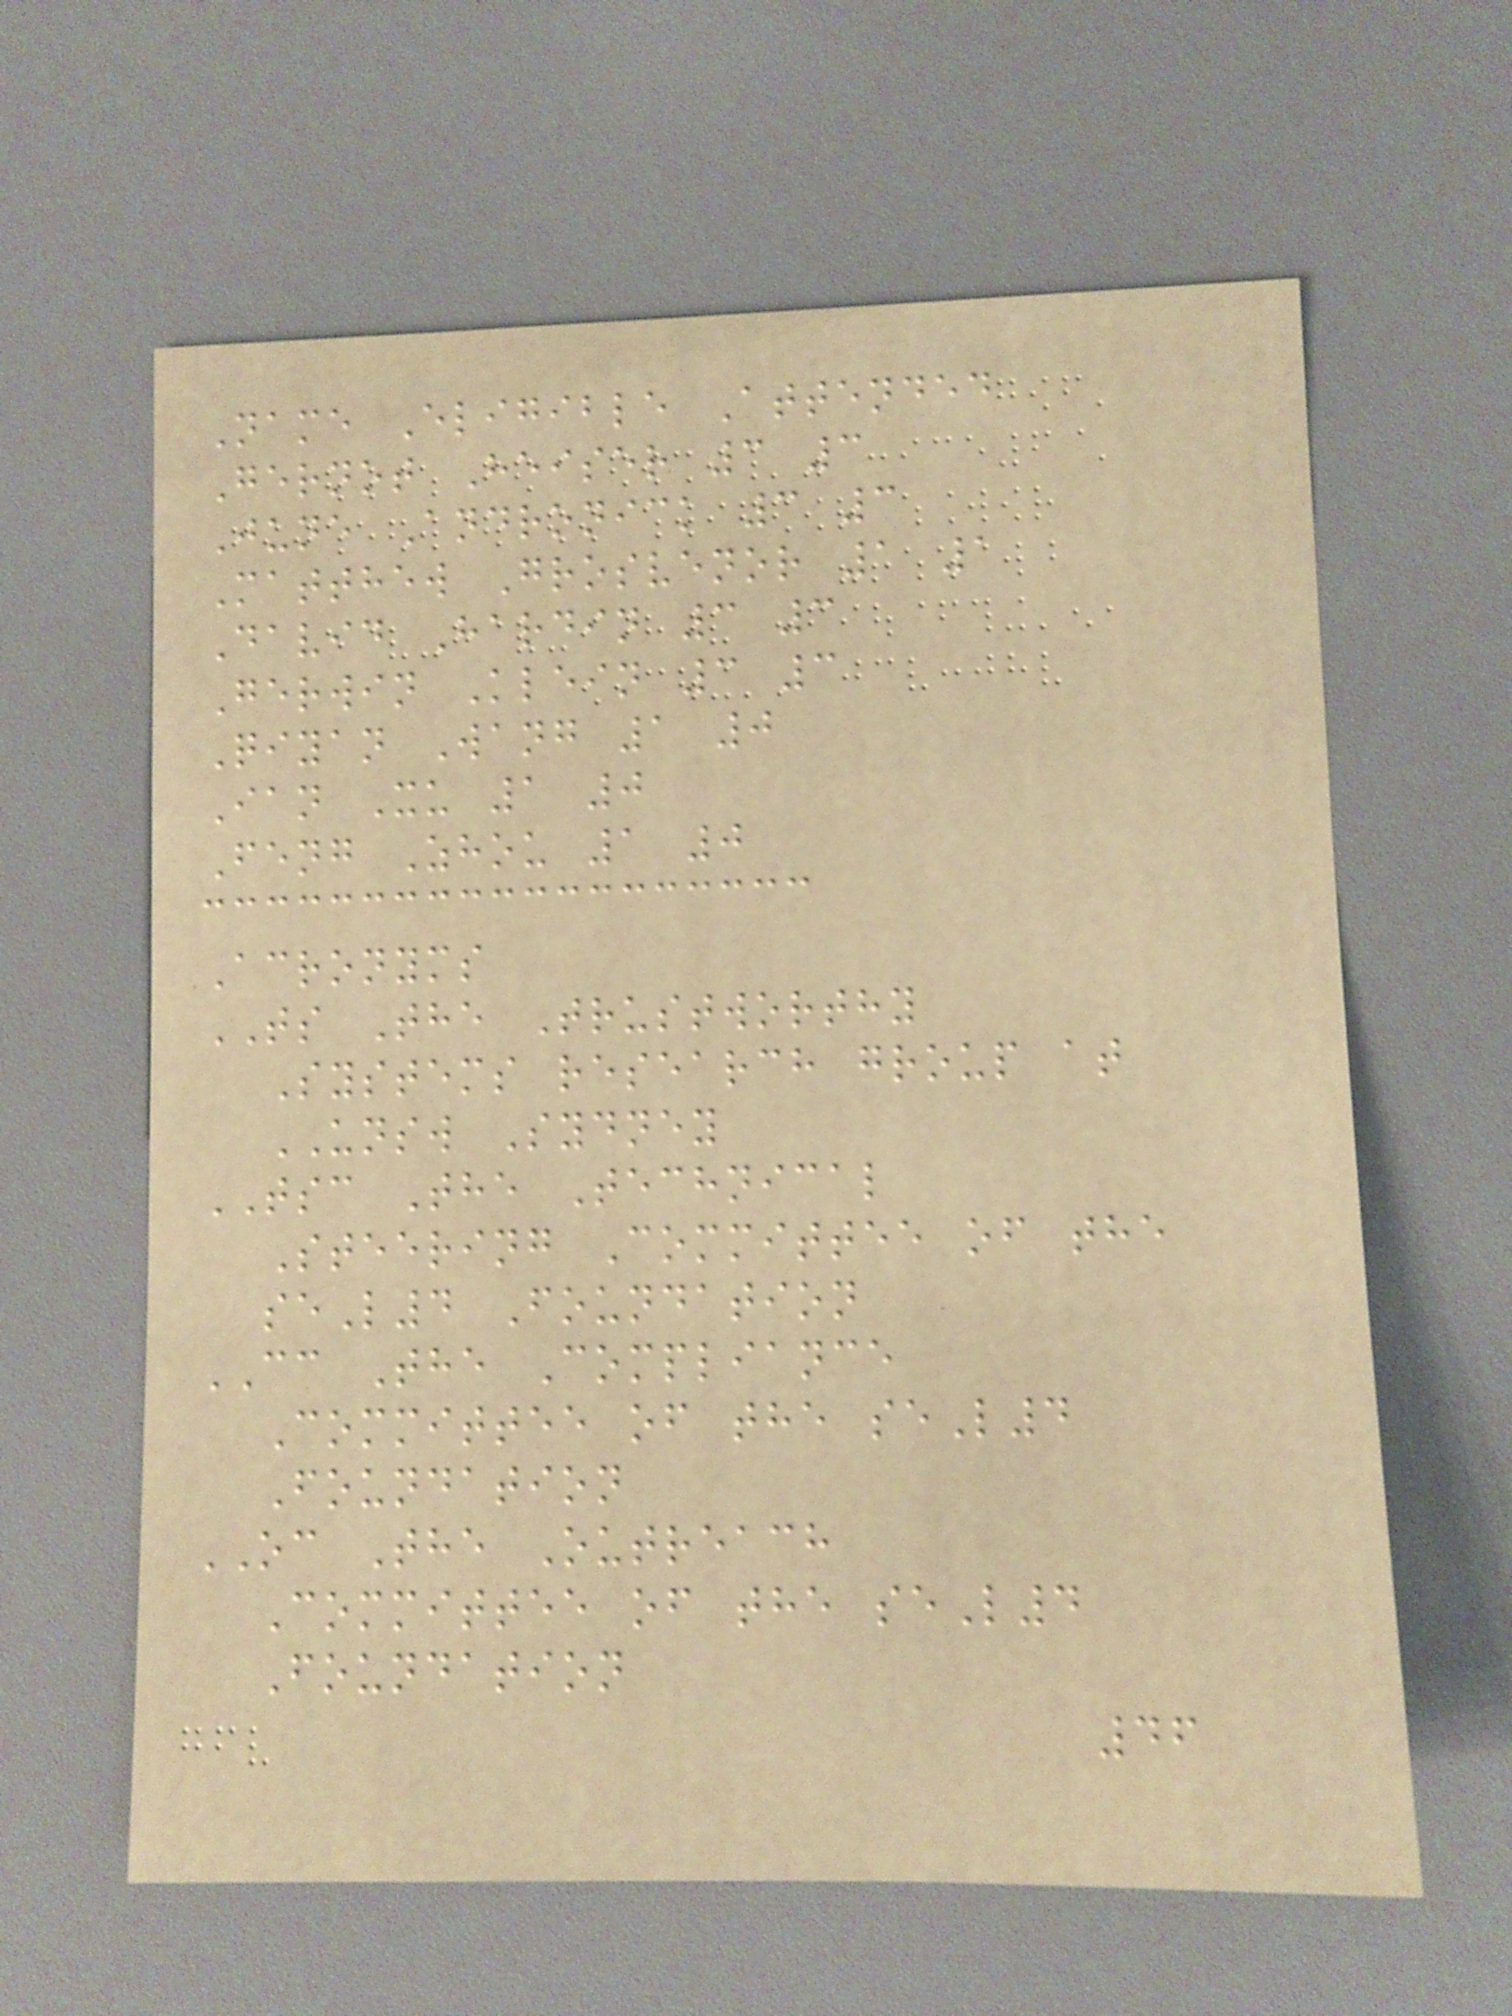Name Eligible Attended
Gernot Heiser 3 3
June Andronick 3 3
Matthew Grosvenor 1 1
David Hardin 3 3
Gerwin Klein 3 3
Qiyan Wang 1 0
Ian Xu 1 0
Feng Zhou 1 0
Acronyms
TS The Trustworthy
Systems research group at
UNSW Sydney
TSC The Technical
Steering Committee of the
seL4 Foundation
CC The Compliance
Committee of the seL4
Foundation
OC The Outreach
Committee of the seL4
Foundation
46
